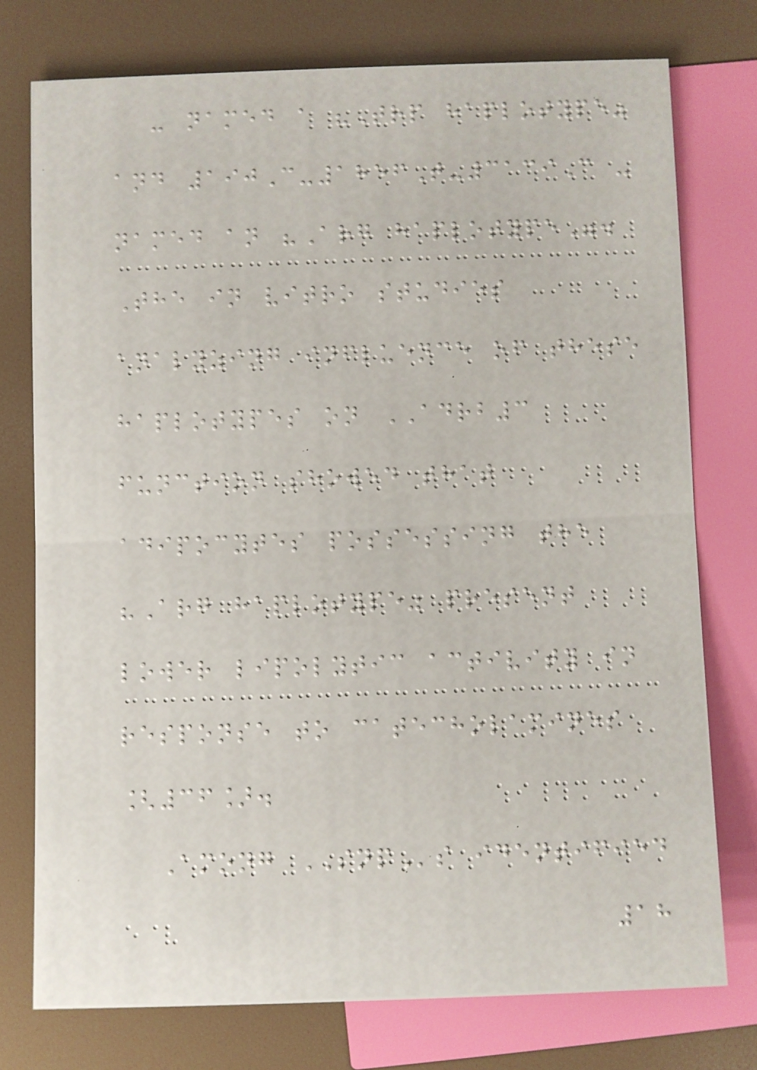- named a "Trp haplotype"
and 190C-1856T-3139C -
named an "Arg haplotype".
The in vitro studies
analyzing influence of these
haplotypes on ADRB3
function showed that
adipocytes possessing the
"Arg haplotype" present
lower lipolytic activity in
response to catecholamines
[36].
Among SNPs identified
18
